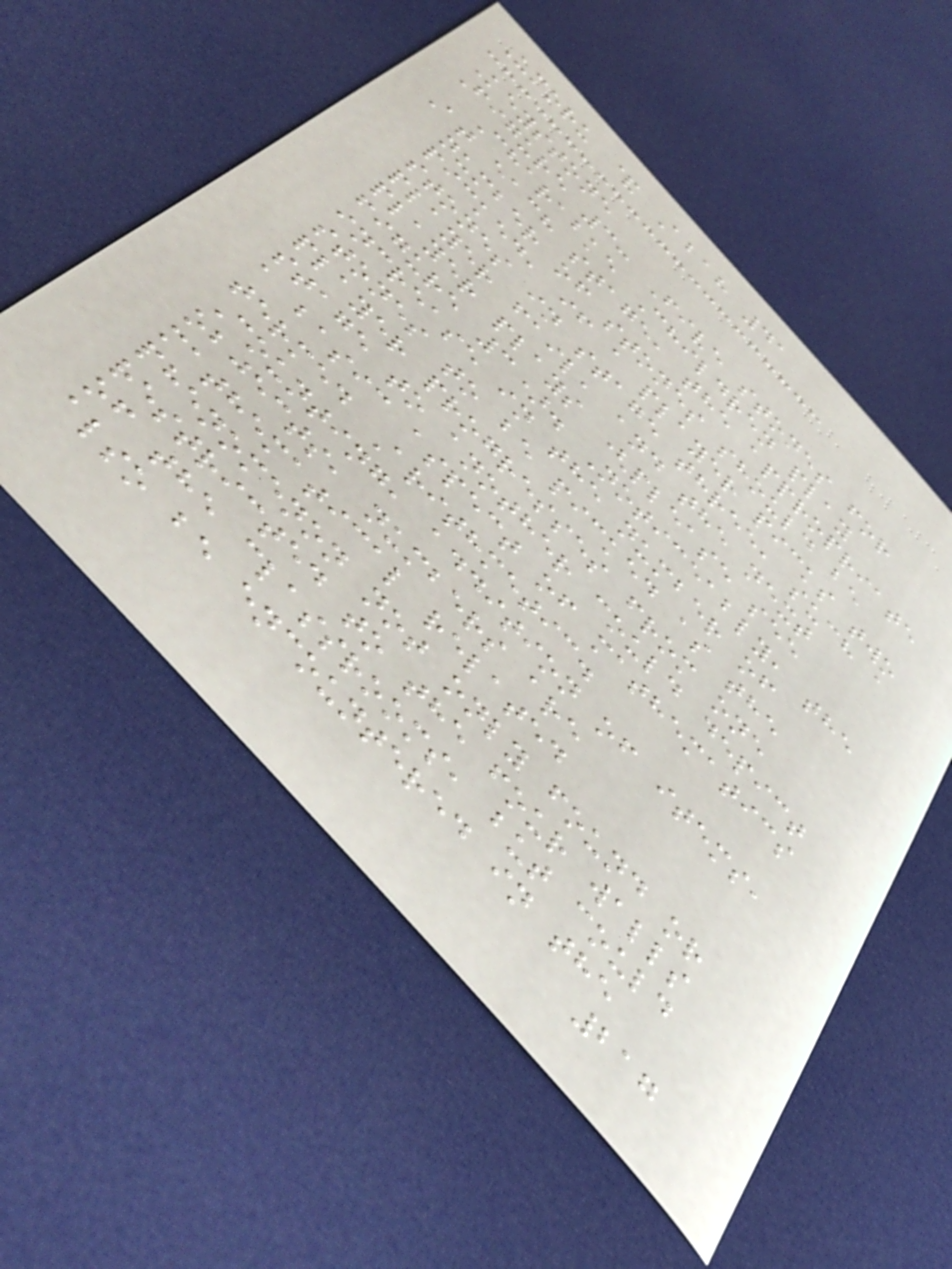Umoru & Abah 41
Keystone
Figure 3: Five stones for
Charabke Children play
At each stage, the appropriate
number of stones should be
picked, if a player picks two
stones in stage three, such a
player fail, and the next
player plays (please see
figure 3). Noticeably, the
increase in the number of
stones to be picked as the
player progresses from one
stage to another could depict
a basic aspect of mathematics
termed Arithmetic.
Counting, addition of items,
objects, numbers are
mathematical related
phenomenon not only found or
restricted to the four walls
of the classrooms, but could
also be encountered in the
217
